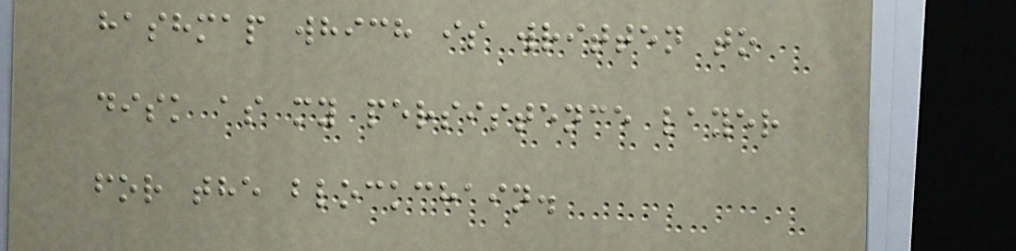hashmap which is written to
disk as my persistence layer
for the blockchain.
